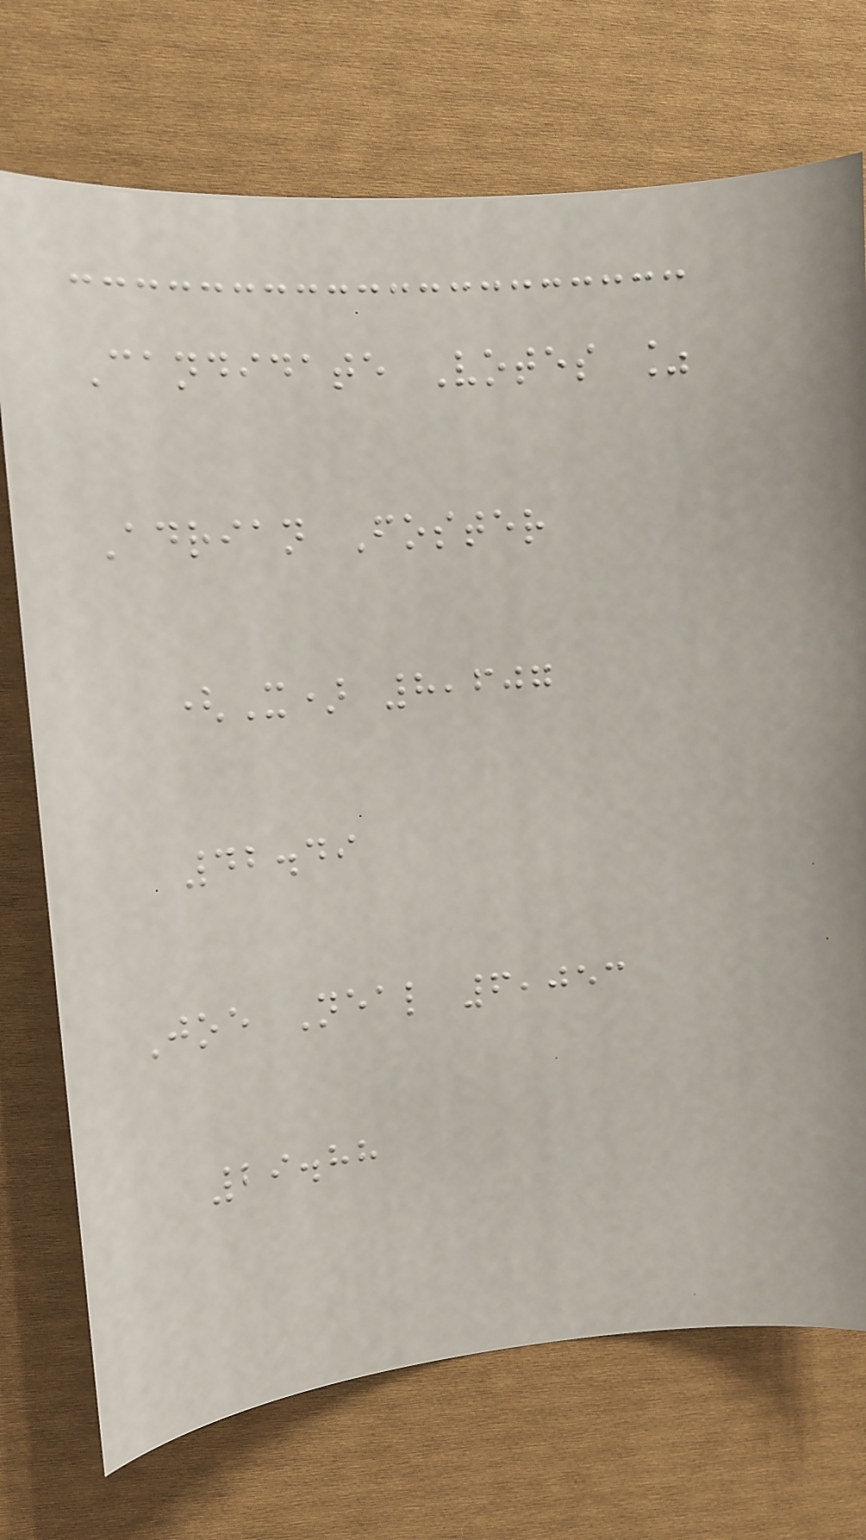Candidate Votes %
Adrian Foster
(X) 8,607
42.49
Joe Neal 6,053
29.88
